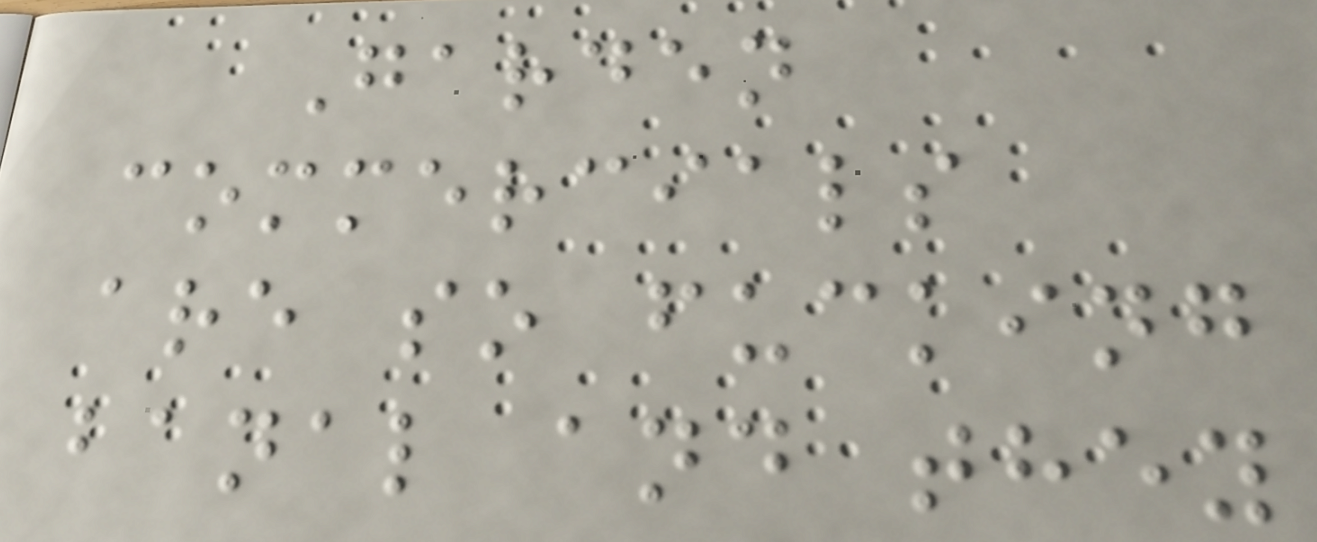Garden
commercials
are so fucking
banal and they
